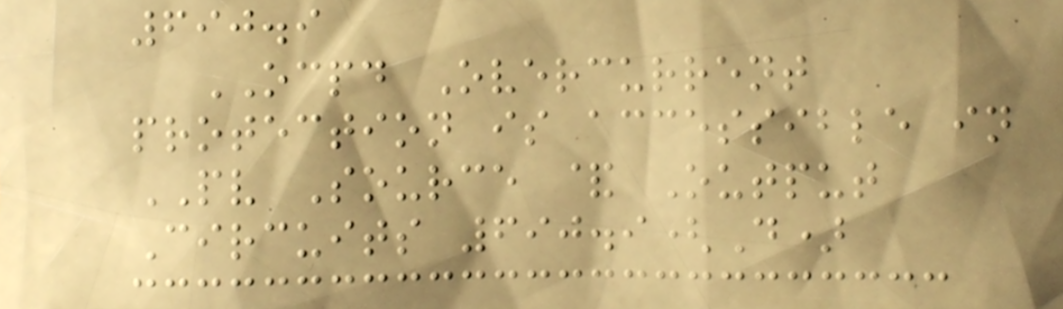690.9
OCPD Overcurrent
protection is accessible in
PV Source & Output
Circuits 690.9(D)
